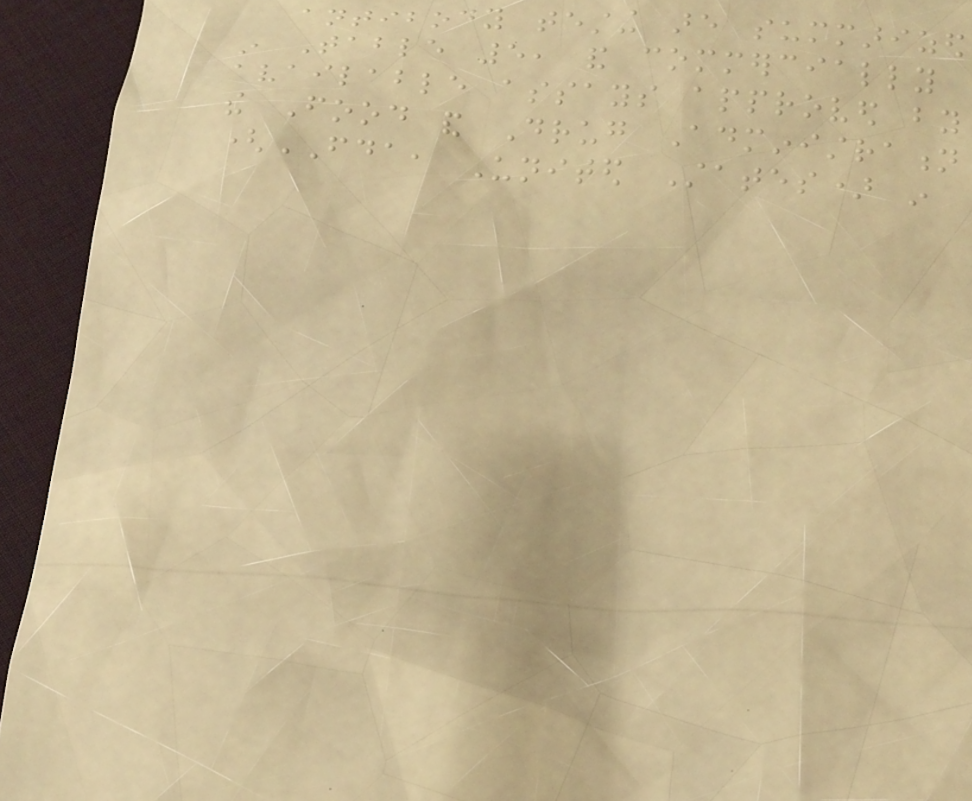antibody testing are summarized
in Table 5, and commercially
available assays approved by
the Food and Drug Administration
(FDA, United States) in
